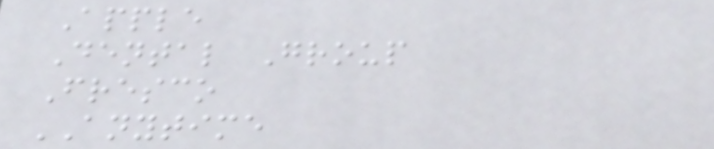Apple
Dental Group
Fresco
ANYTIME
